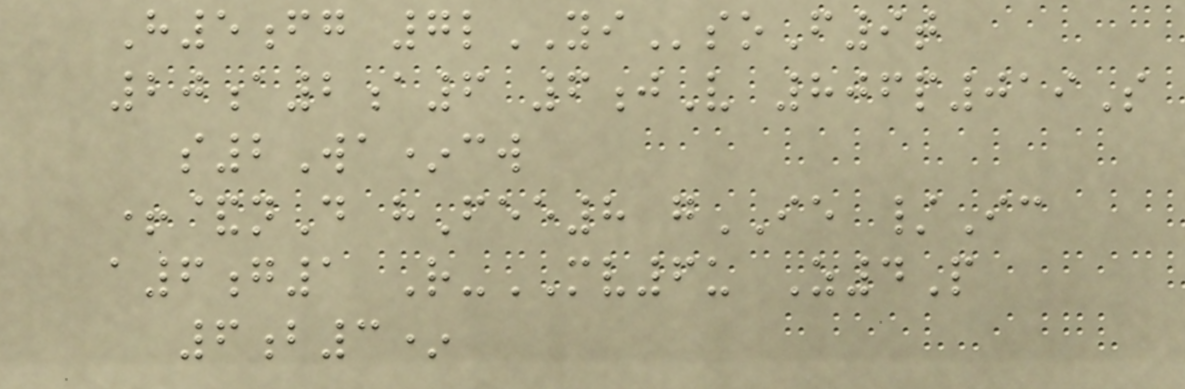H5fg 7lYIsoF9t
20a2a6 6jV 806p019S
s2Wa*cw
+&nD hFee8 gIE /Ic
a6g1 R-MV6u Z4P
6b3*
